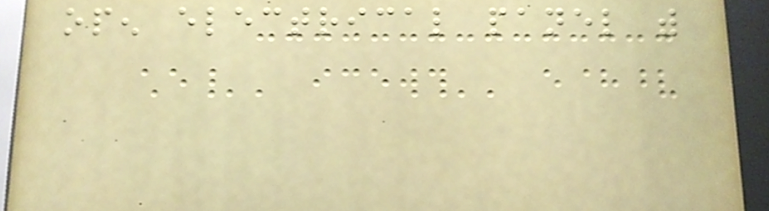open electrical panel with
